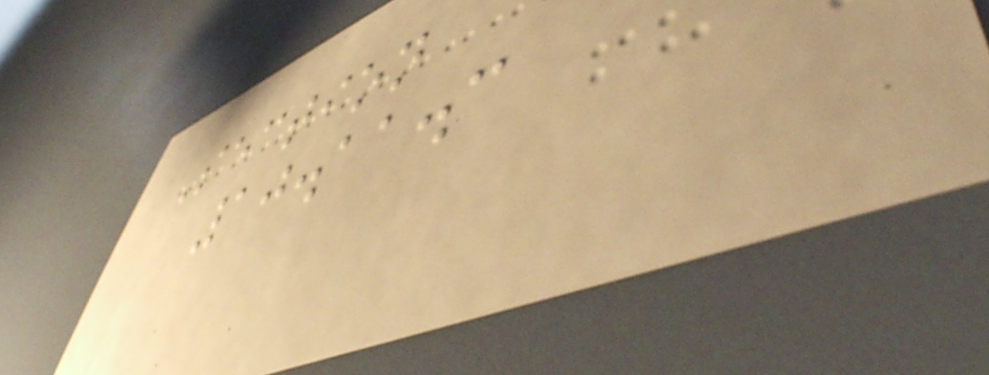Section
10.11.3
